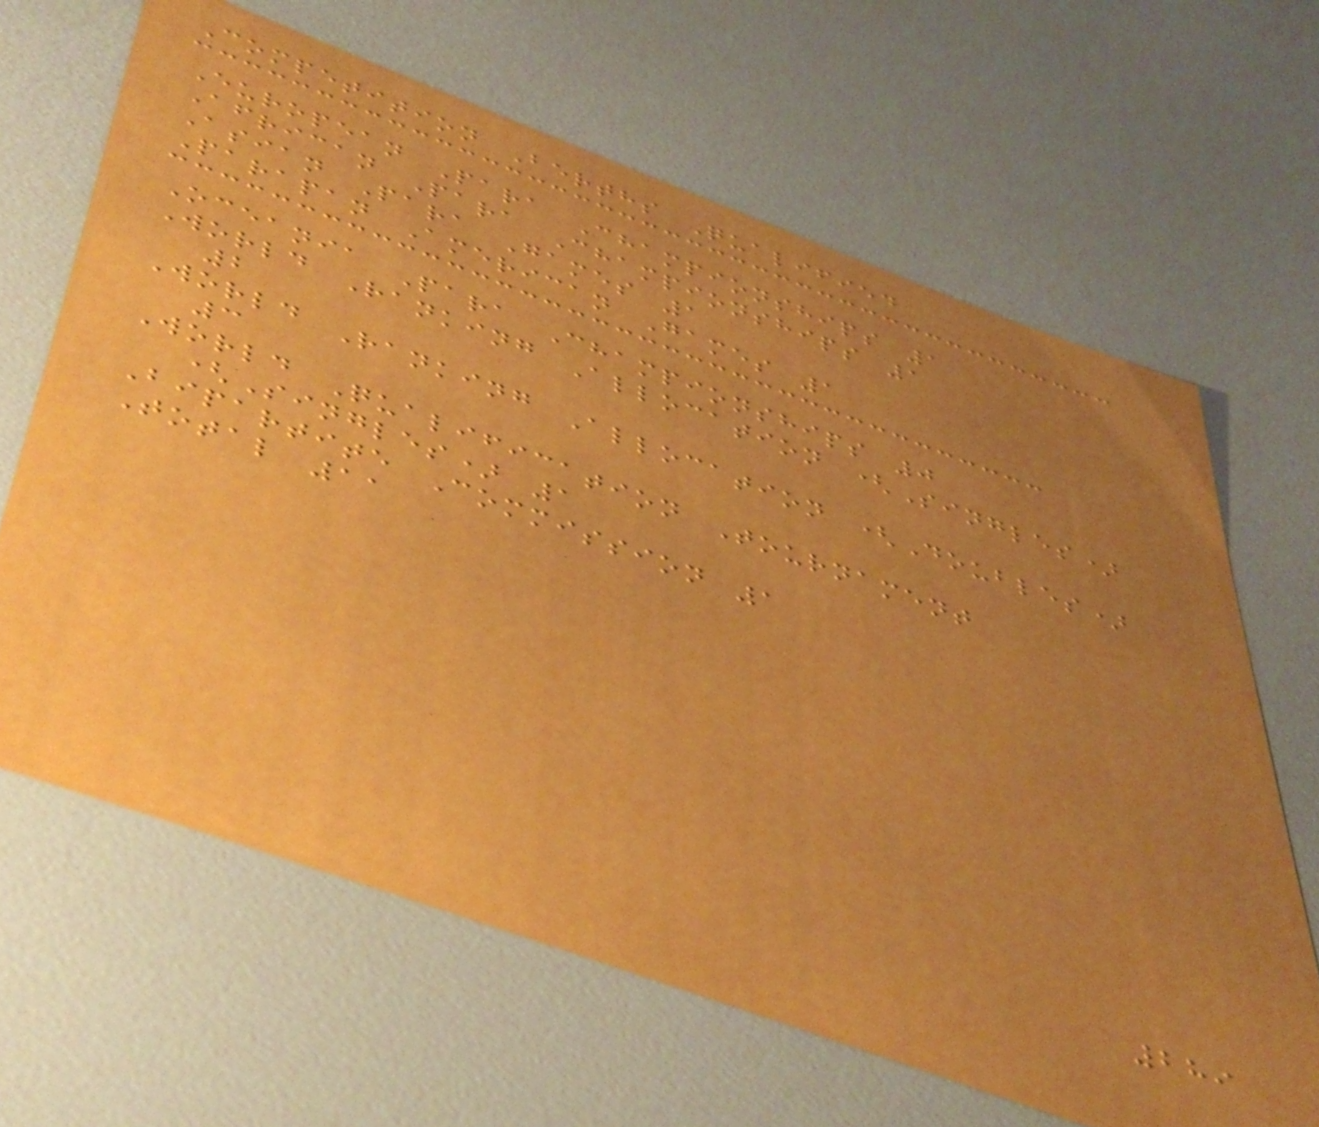Competition Berths Qualified
European Para Championships 1
African Para Championships 1
Asian Para Games 1
Parapan American Games 1
Oceania Para Championships 0
World Ranking Allocation (Singles)
2
World Ranking Allocation (Doubles)
3
World Qualification Tournament
(Singles) 1
Bipartite Commission 1
Total 11
289
